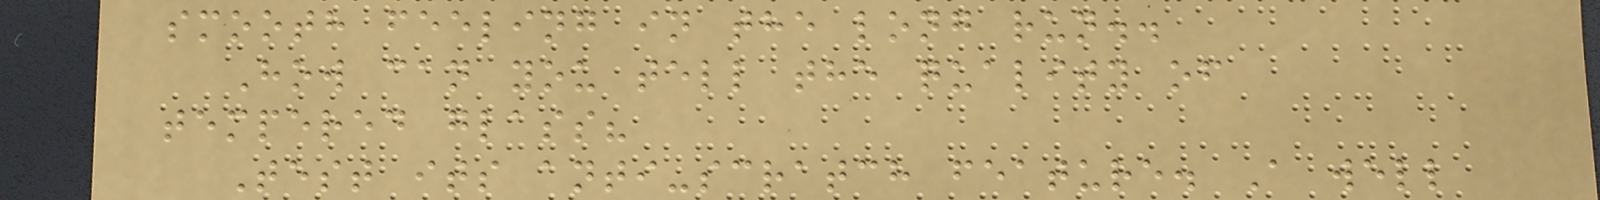smooth feeling in the long run..
How can you tell the quality of
tempered glass?
Test its anti-scratch feature. A well
